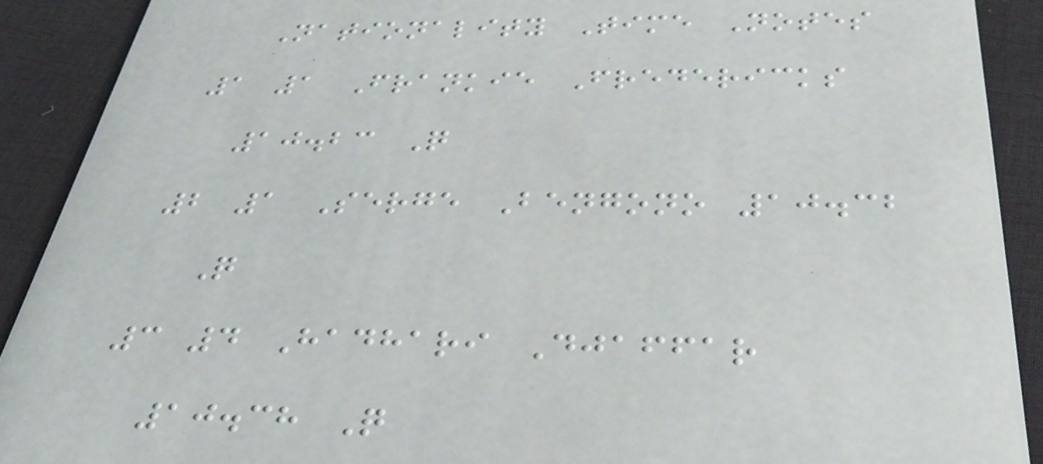Nationality Time Notes
1 1 Frankie Fredericks
10.23 Q
2 1 Serge Bengono 10.32
Q
3 4 Hadhari Djaffar
10.38 Q
